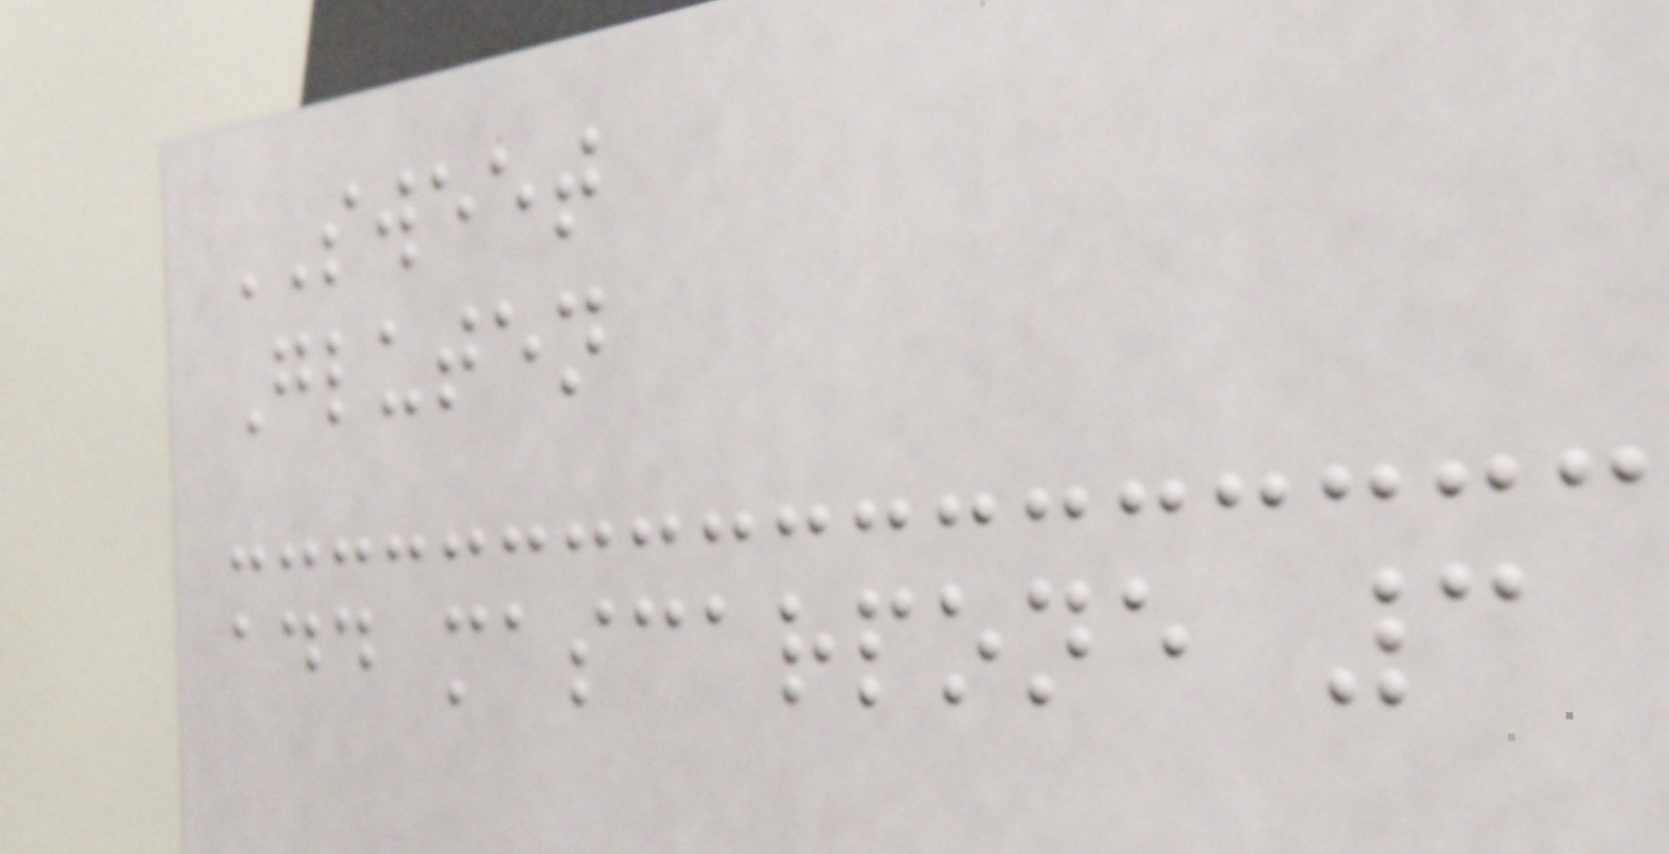SWEET
Gluten
add mascarpone 3
